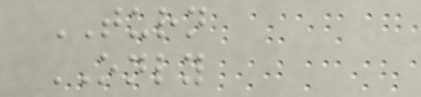TURN
ONLY
